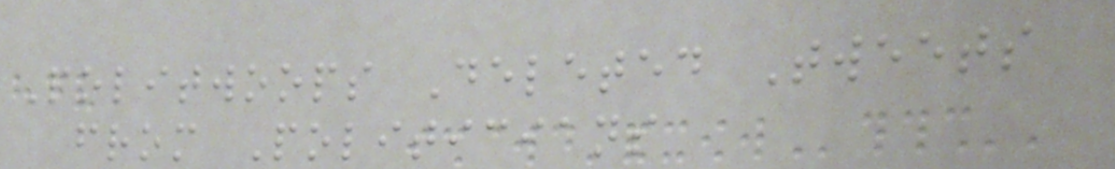Politwoops Deleted Tweets
from Politicians
